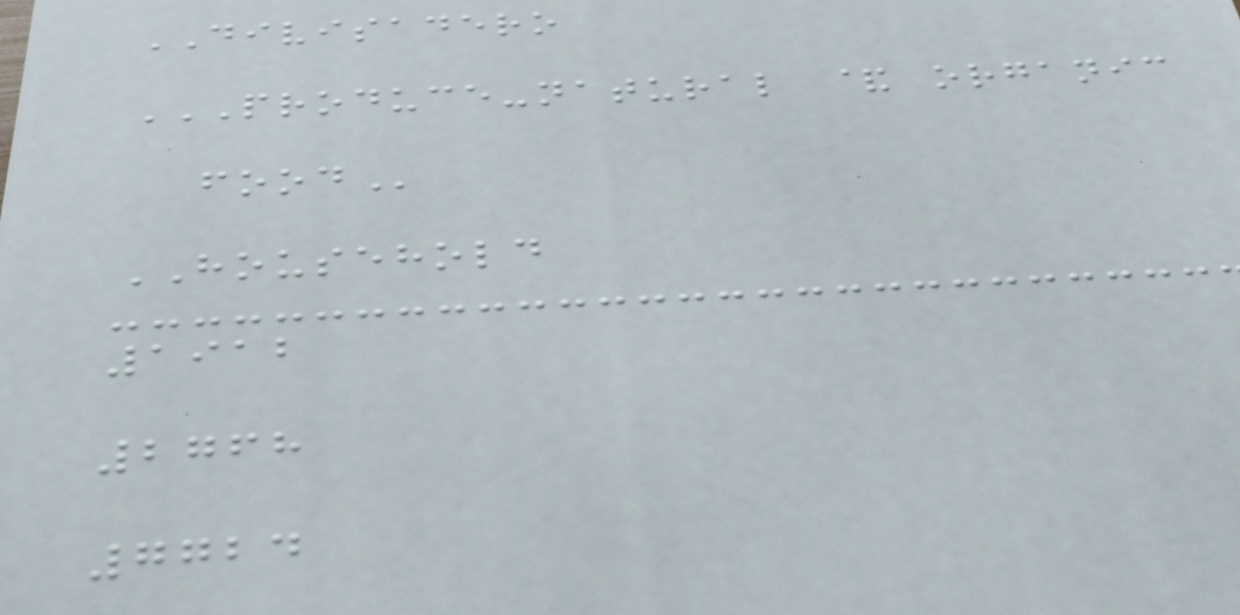DIVISADERO
PRODUCE-NATURAL & ORGANIC
FOOD
HOUSEHOLD
1912
2768
7724
